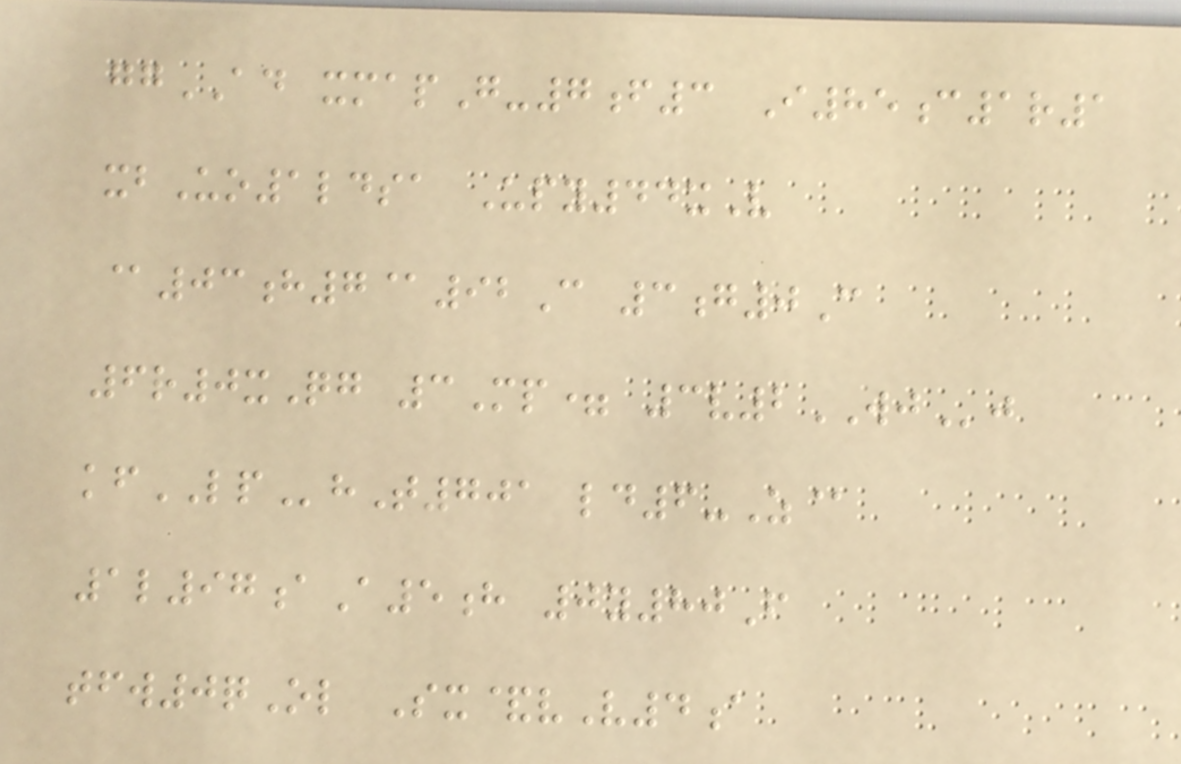ggAD xmapG-7f3 I85c1r1
xbUo1ldsa Upy44xV
@03h7@92C 3g0C
6r0xQg 3Mp= 3v2WJj
kfLPhT701 ld6-Z@
1l97aA5h 0y80F
tfw0qOl Sx&vV4a
